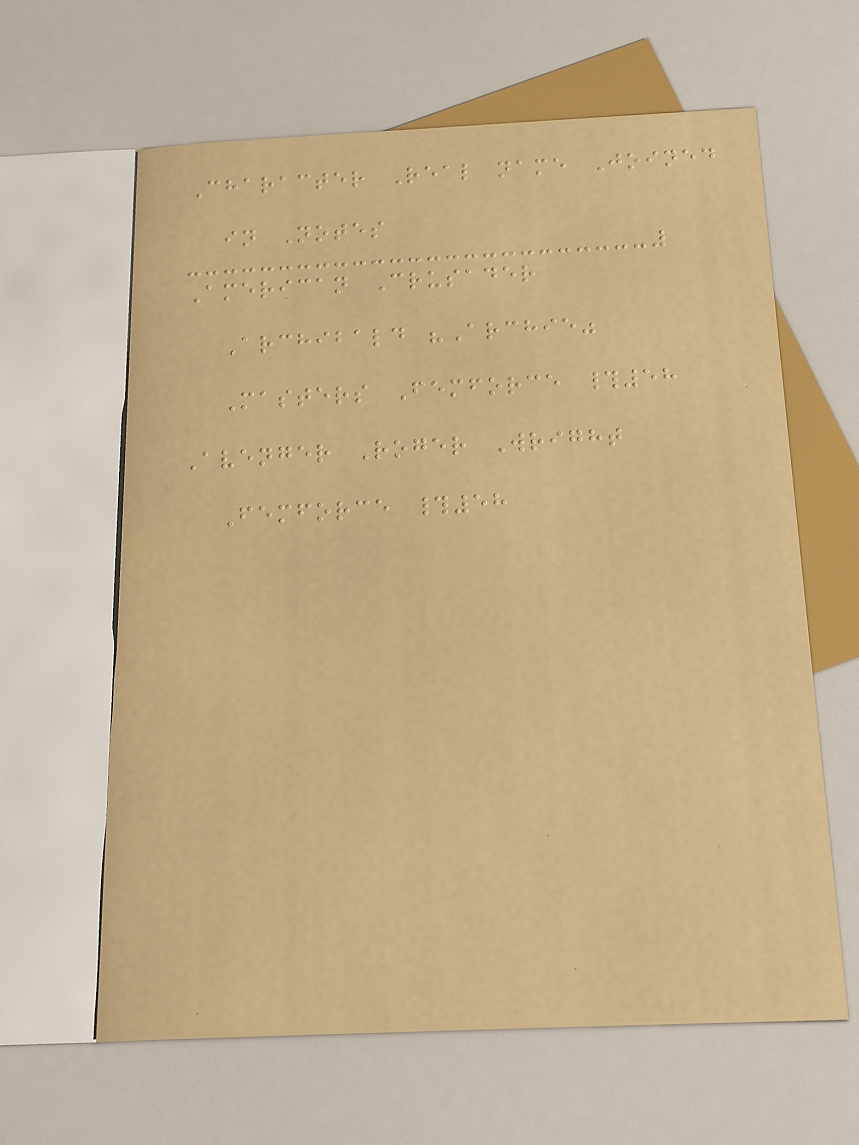Character Real name Joined
in Notes
American Crusader
Archibald "Archie"
Masters Femforce #58
Avenger Roger Wright
Femforce #58
